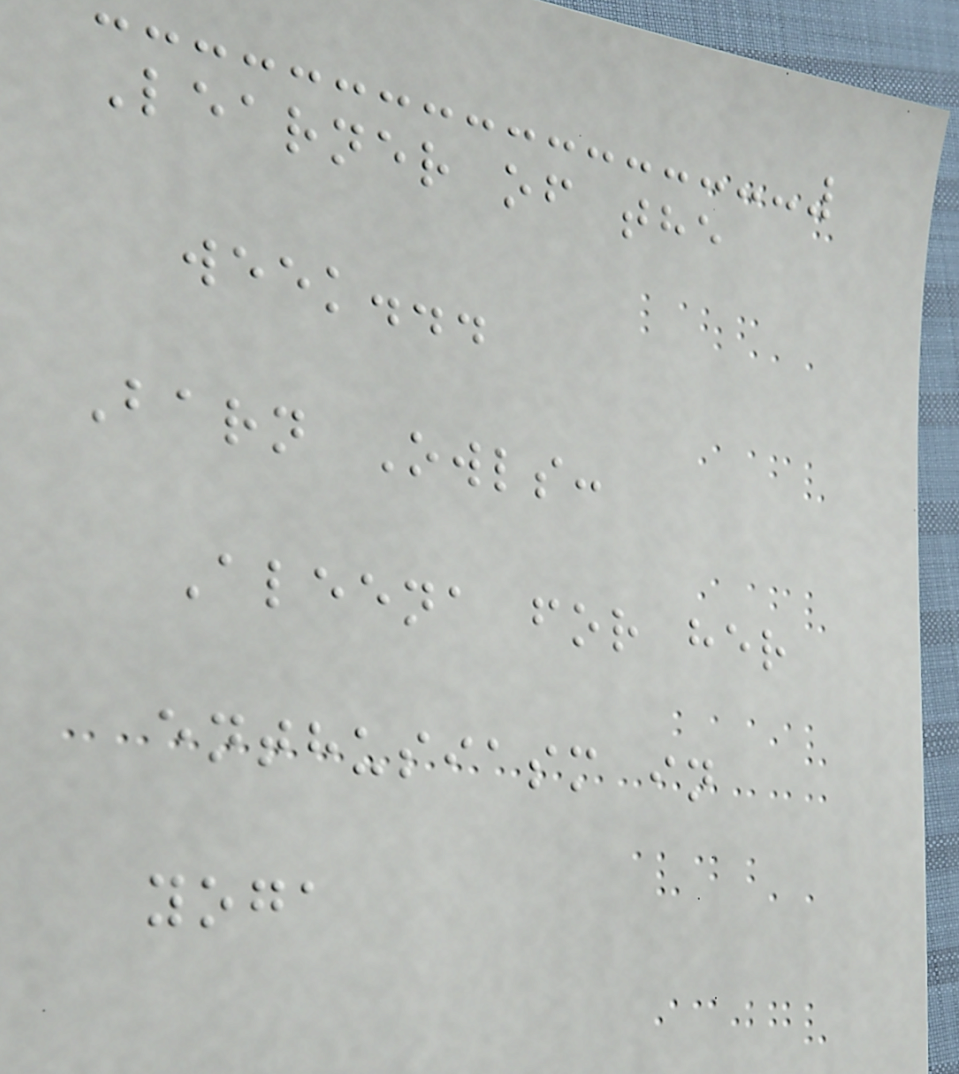Learner of the
week...
Barn Owls:
Aleena for her
enthusiasm in
yoga
